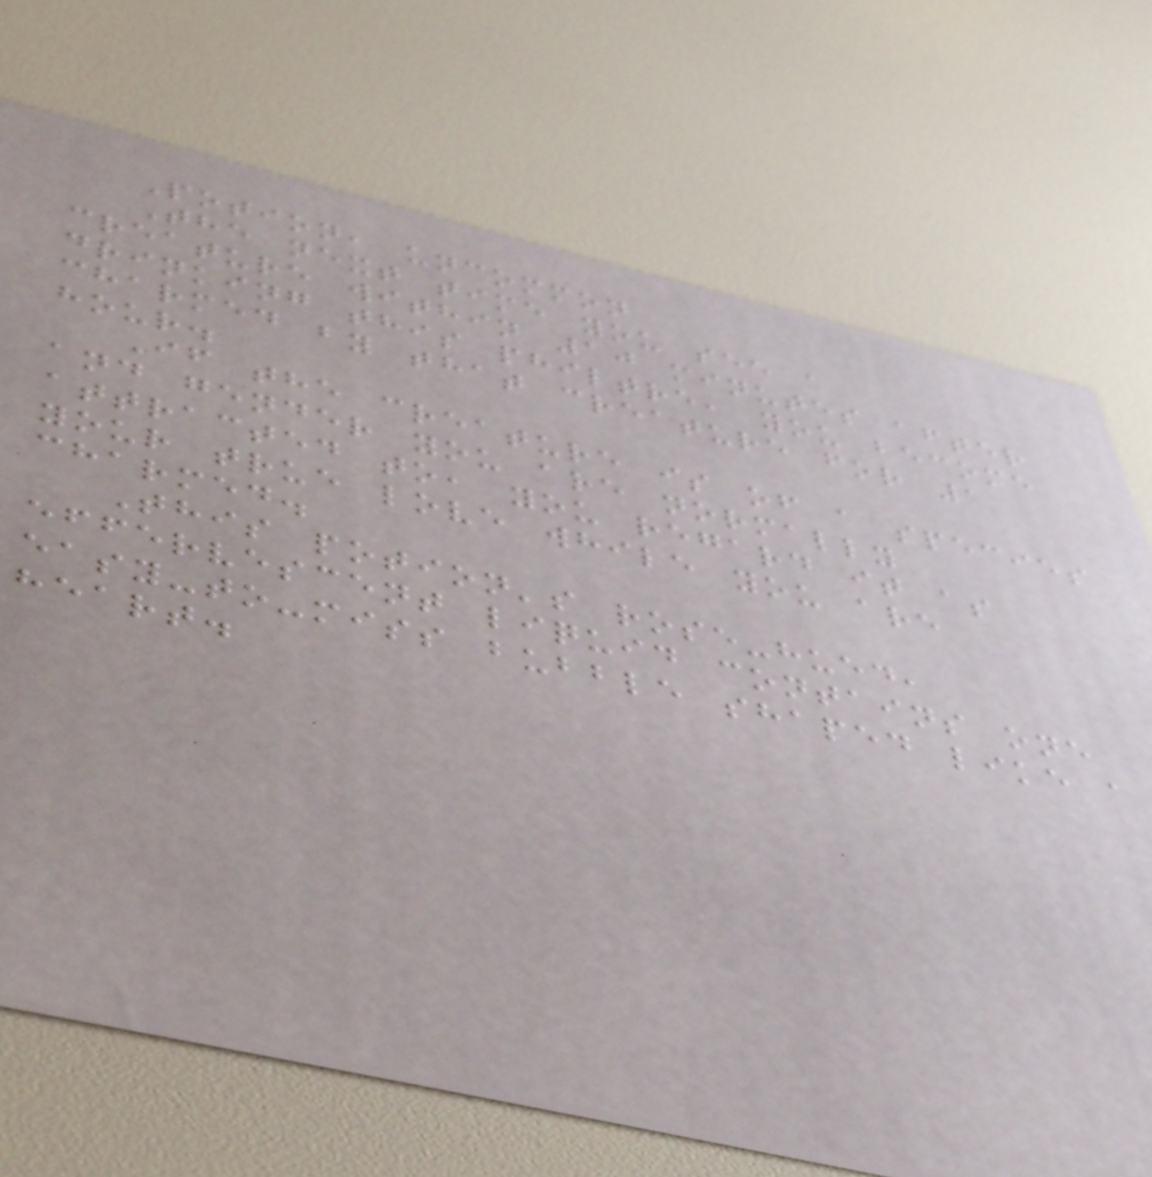Potion, uncommon
The next time you see a
creature within 10 minutes after
drinking this philtre, you become
charmed by that creature for 1
hour.
If the creature is of a species
and gender you are normally
attracted to, you regard it as
your true love while you are
charmed.
This potion's rose-hued,
effervescent liquid contains one
easy-to-miss bubble shaped like a
heart.
